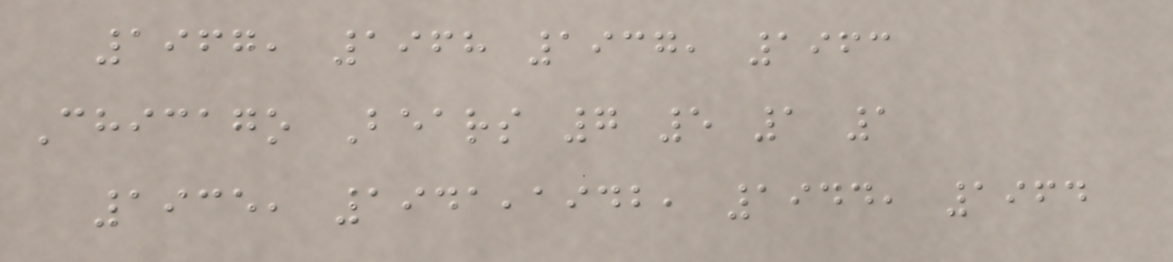1967, 1968 1937, 1963
Chicago Bears 7 5 1 1
1935, 1941,1942, 1944, 1964
